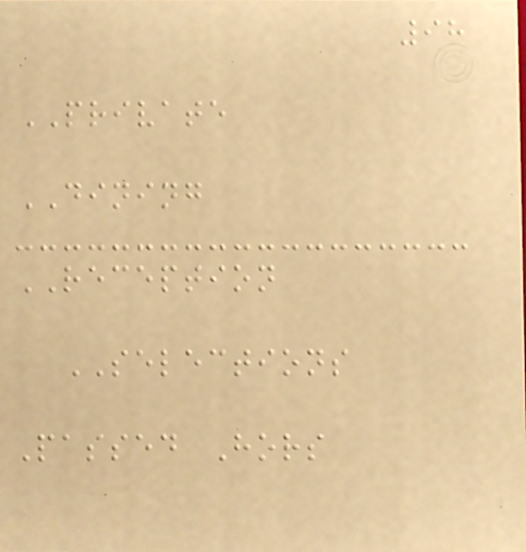98
PRIVATE
DINING
RECEPTION
SELECTIONS
Passed Hors
